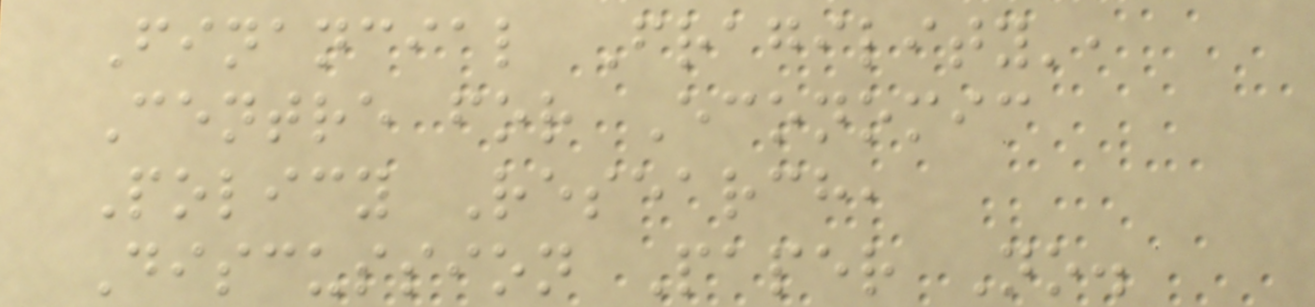Financial Fragility',
Centre for Economic
Policy Research,
Discussion Paper No.
